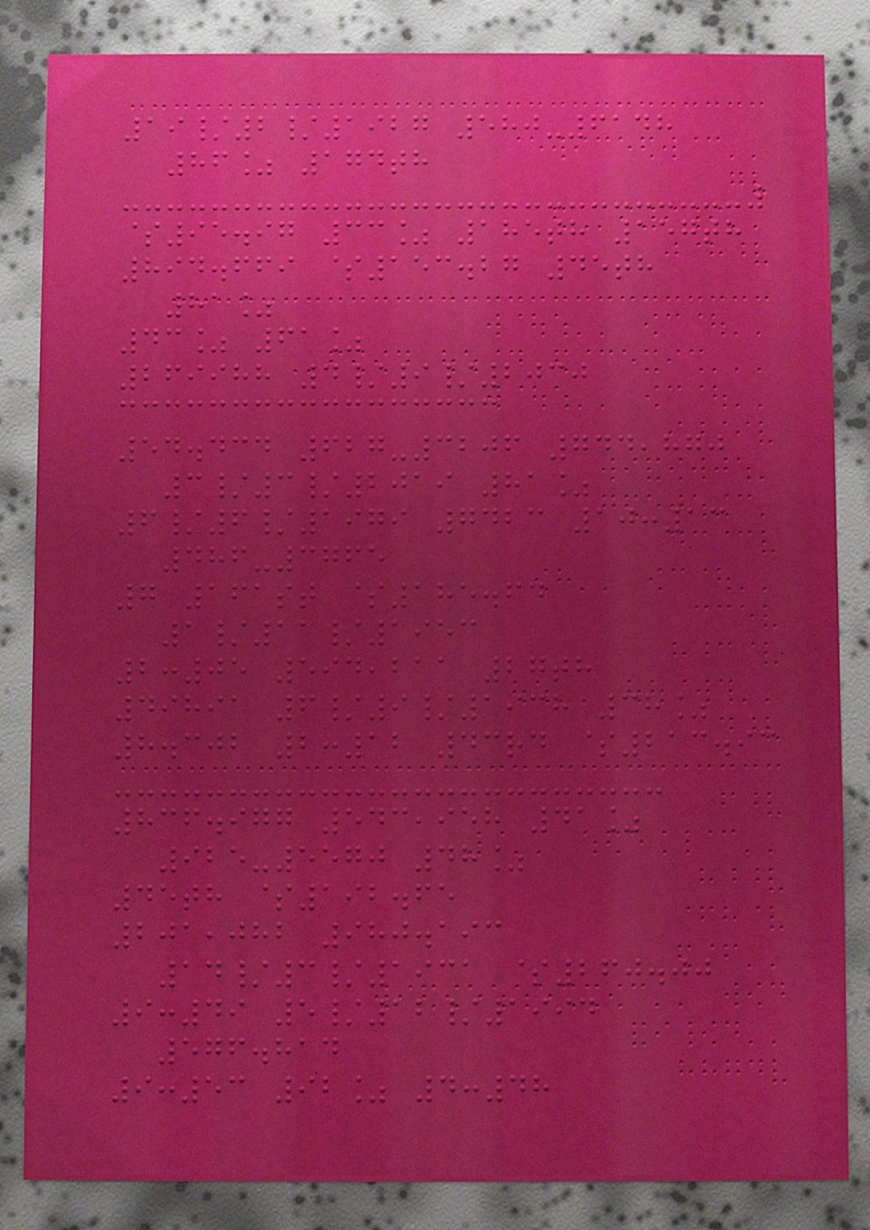19/2/1927 580-6148
86% 174th
$95.97 33% 185th 157th
894.669 $153.27 45th
81%
43% 61%
269988 4/9/2030
54.434 627-3206 744,870
3/3/2019 81%
6/6/1979 7423 10:13
486-3765
7 161st $185.64
1/11/1953
2:05 594,211 27th
49891 6/9/1938 38%
8.302 2:12 43rd $213.93
836.977 543,958 41%
925-5570 48%
45th $192.65
201,082 980.193
14/3/1931 $260.00
9:49 5/12/1994
576.814
9:53 92% 4:48
